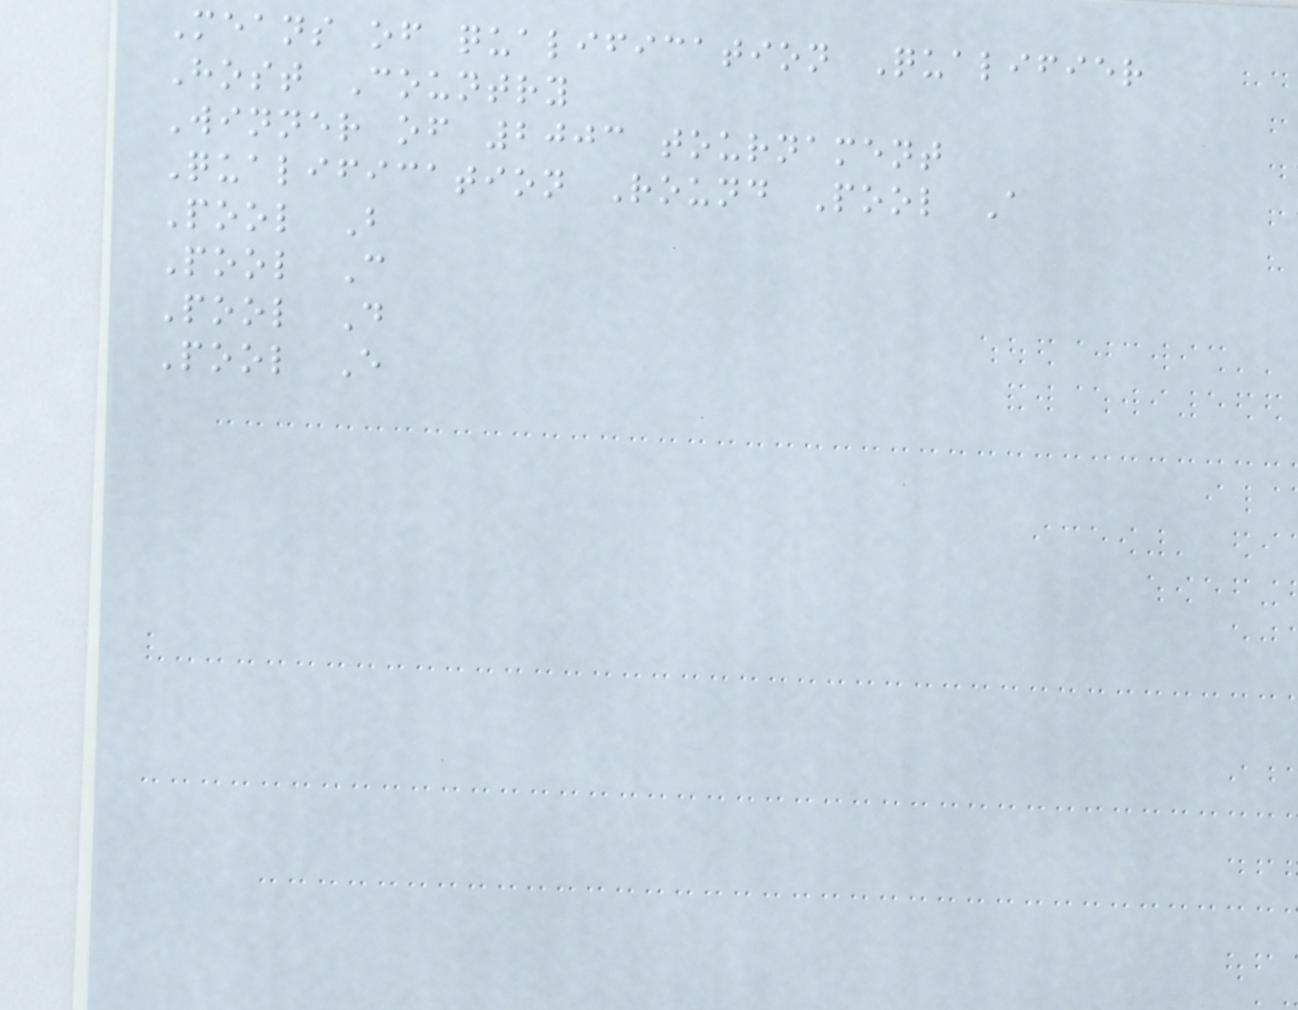Means of qualification Qualifier
Host Country
Winner of 2003 tournament
Qualification Round Pool A
Pool B
Pool C
Pool D
Pool E
